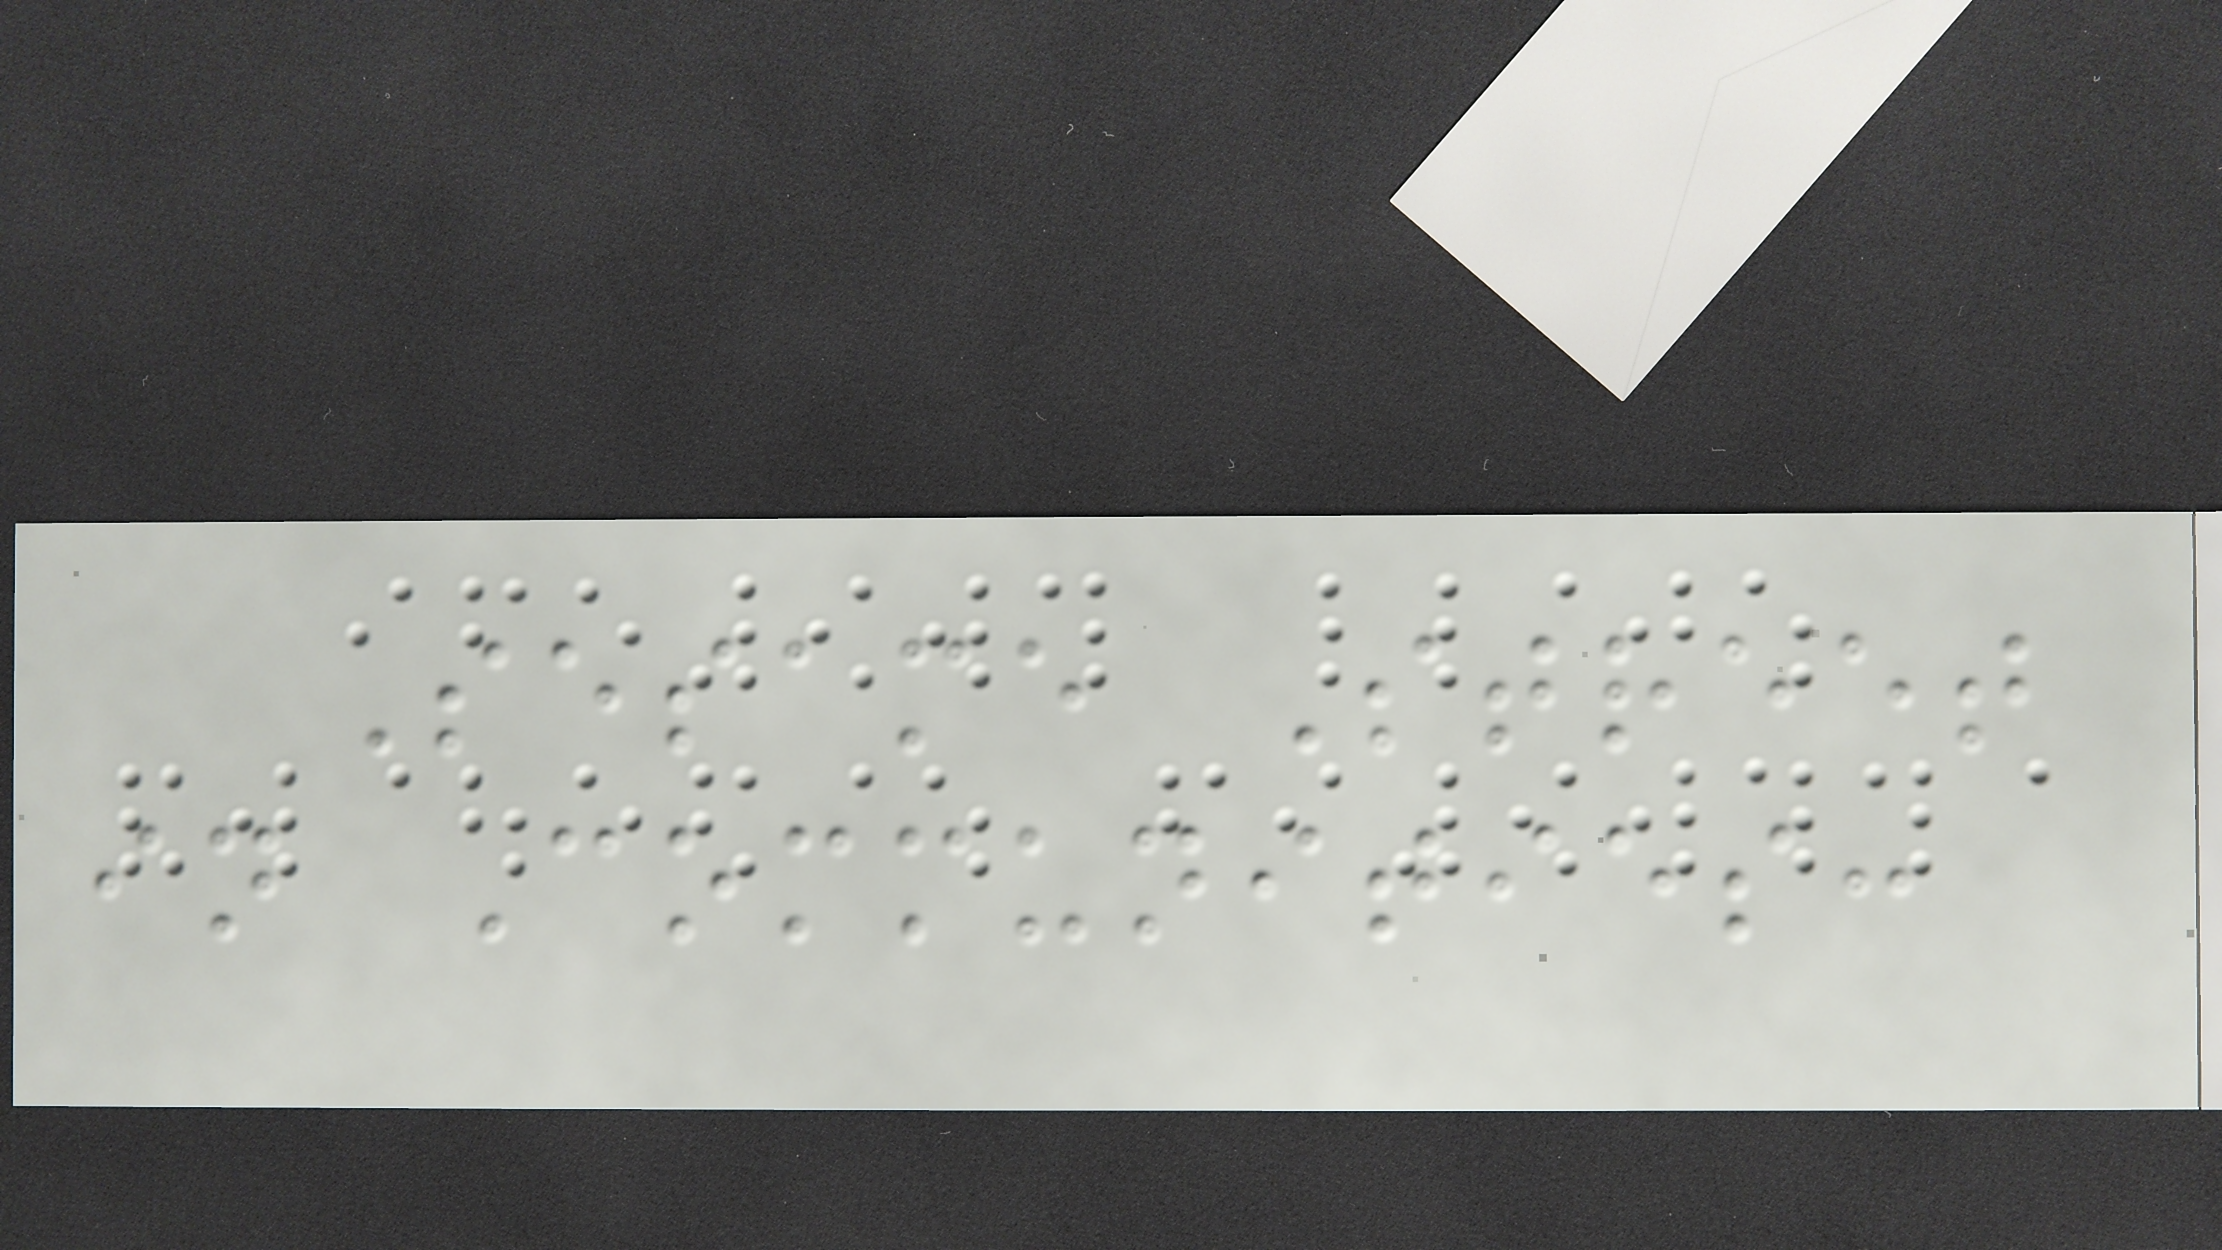Sesame Street
in Communities:
